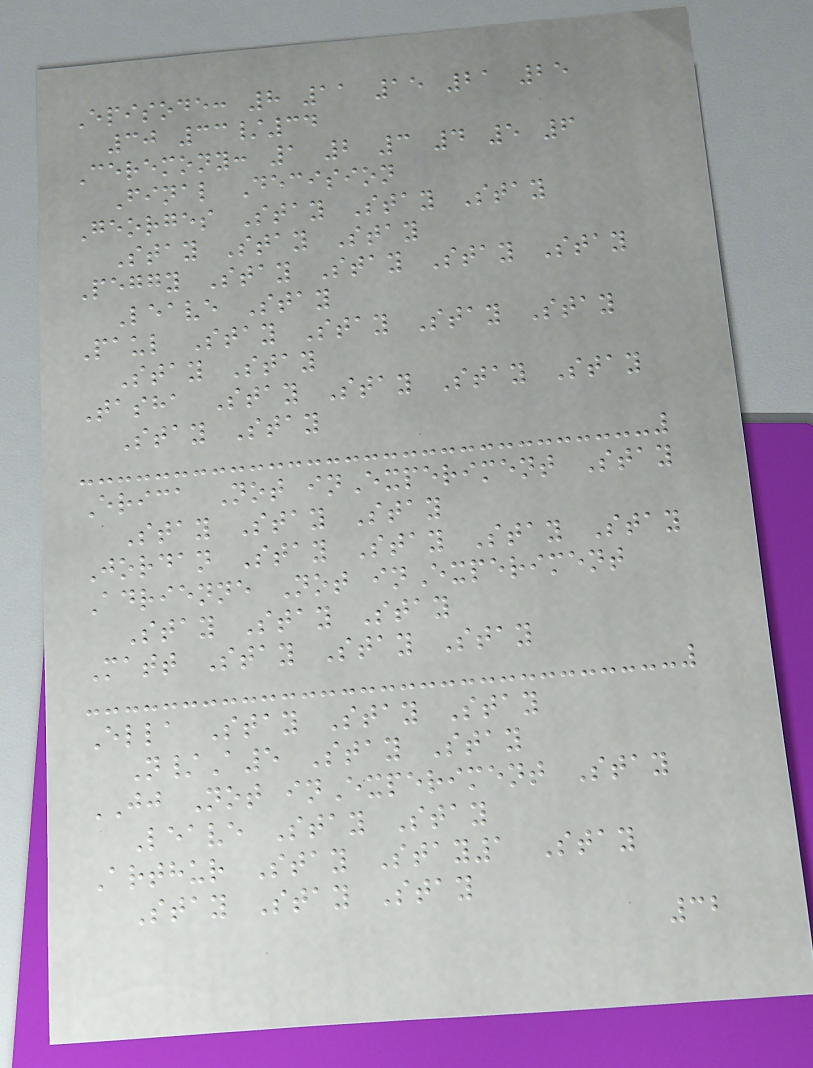Episode: 8 11 15 21 25
30 33/34
Ceremony: 1 2 3 4 5 6
Final Decision
Georges Stay Stay Stay
Stay Stay Stay
Peggy Stay Stay Stay Stay
Leave Stay
Paul Stay Stay Stay Stay
Stay Stay
Tasha Stay Stay Stay Stay
Stay Stay
Erica Not inExperiment Stay
Stay Stay Stay
Jordan Stay Stay Stay Stay
Adrienne Not inExperiment
Stay Stay Stay
Matt Stay Stay Stay
Ella Stay Stay Stay
N/A5 Stay Stay
JJ Not inExperiment Stay
Leave Stay Stay
Arthur Stay Stay1 Stay
Stay Stay Stay
32
